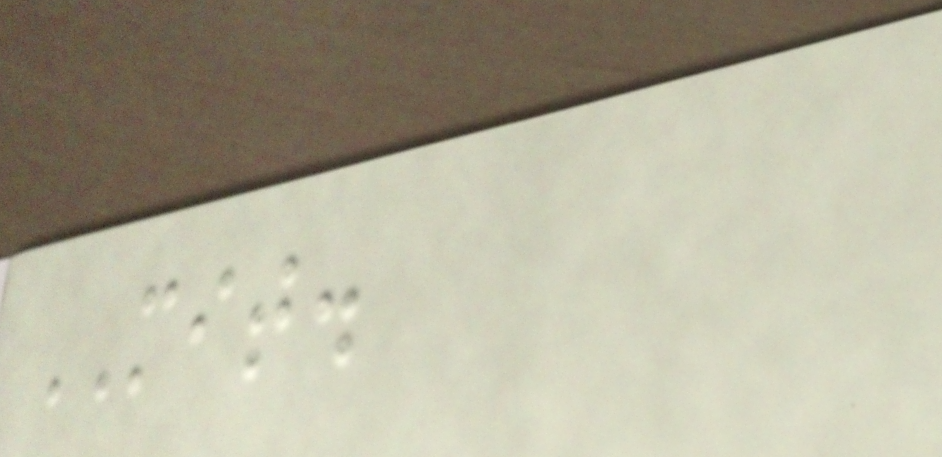MIT.
